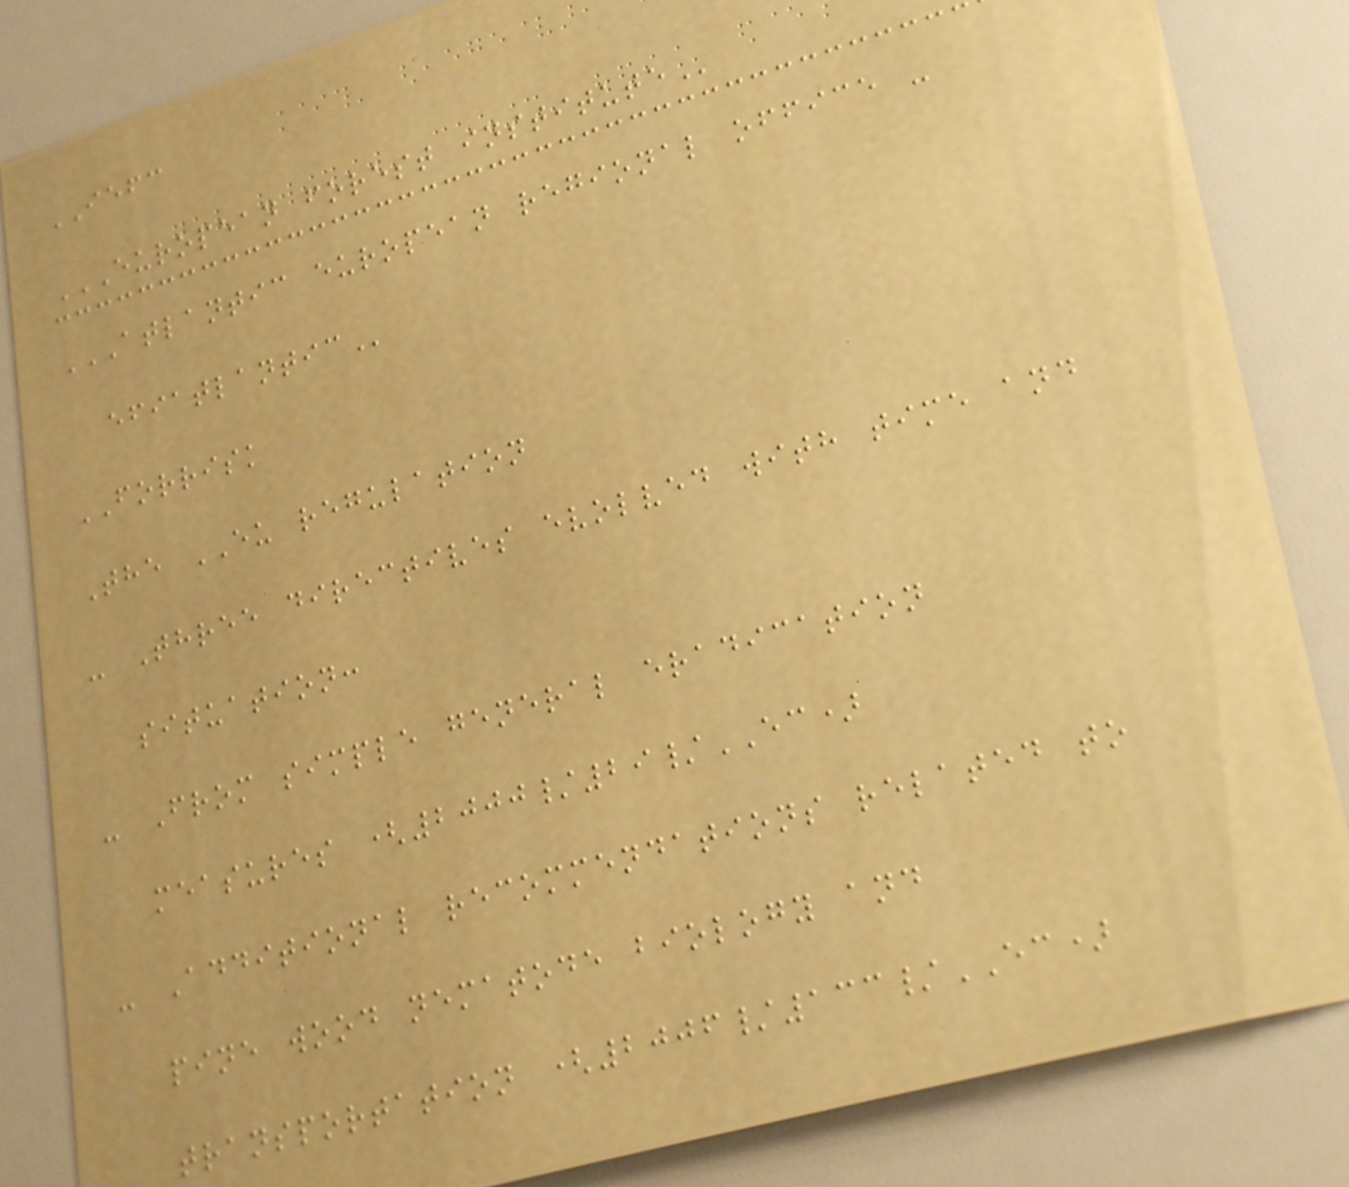IEFC
EUROPEAN FOREST INSTITUTE
ATLANTIC EUROPEAN REGIONAL OFFICE -
EFIATLANTIC
FORRISK
The EU regulation
- Three directives evolved with time and
situation:
- From simple general eradication
measures (2000/29/EC)
- Additional recommendations related to
pine wood nematode biology and
transportation (2006/133/EC)
